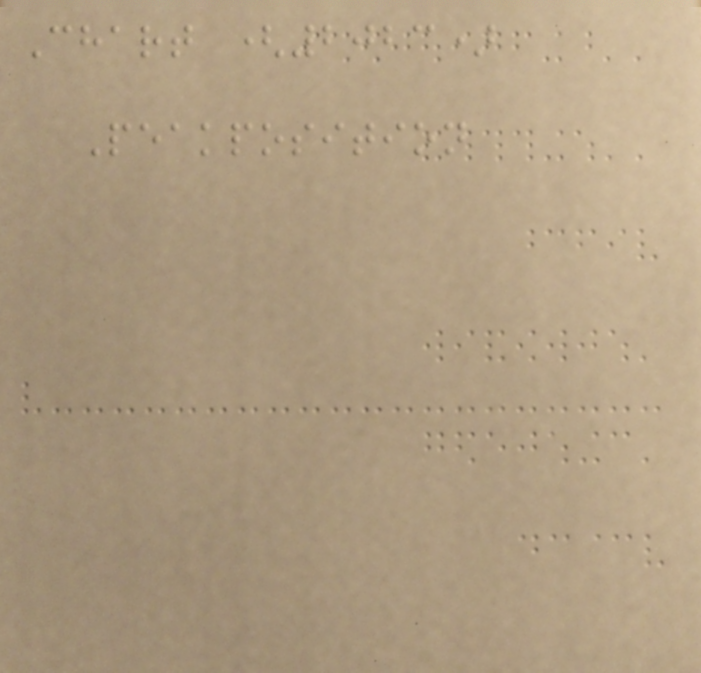Chart (2023)
Peakposition
